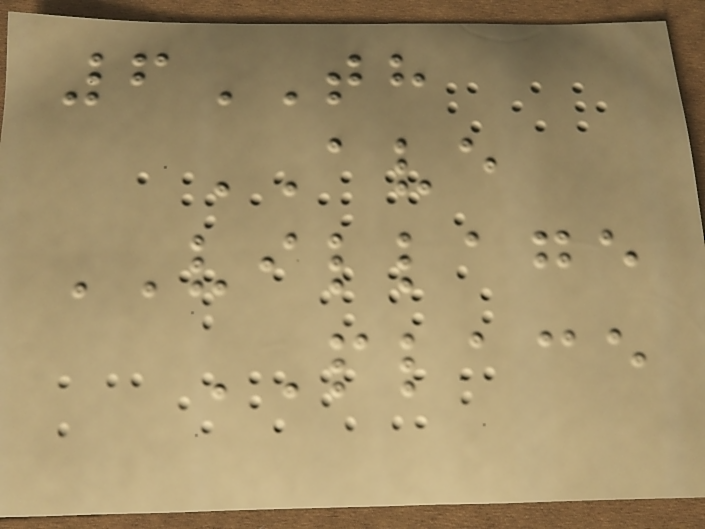6TH
AVE
VILLAGE
PLACE
